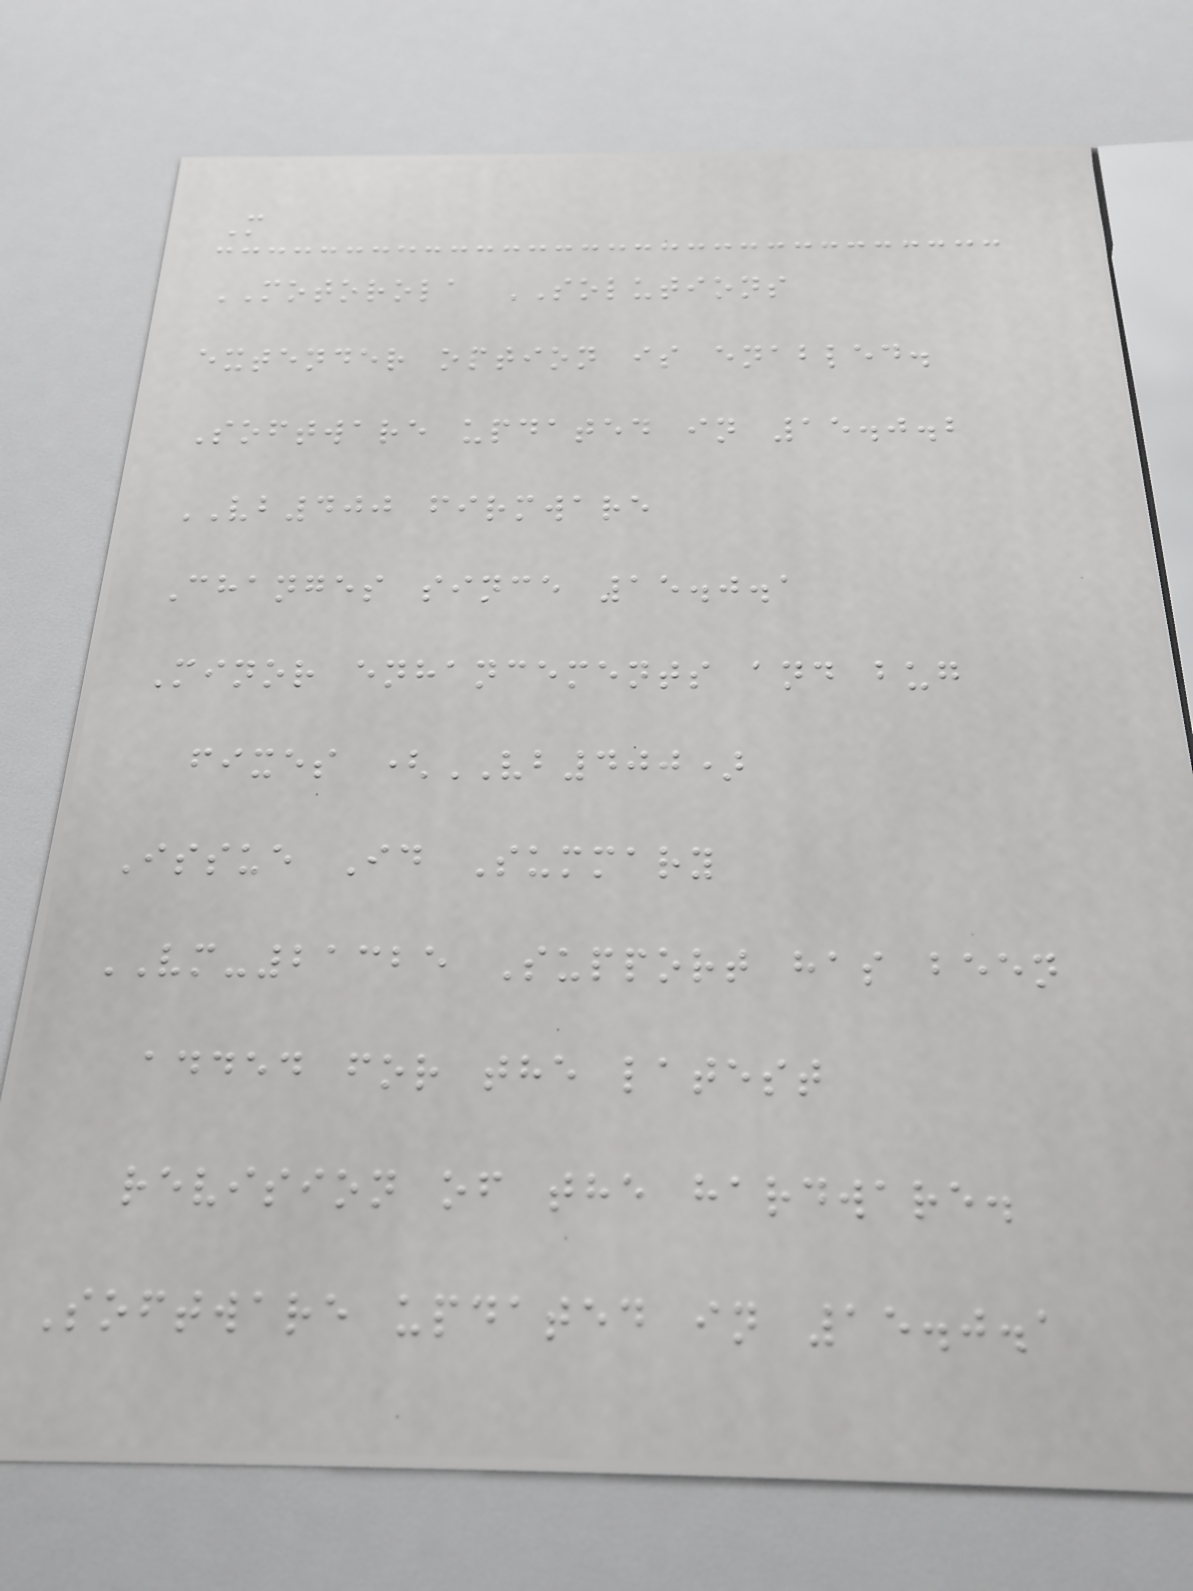M
MOTOROLA SOLUTIONS
extender option is enabled.
Software updated in 15.0.2
VB400 firmware
Changes since 15.0.1
Minor enhancements and bug
fixes (VB400)
Issue Id Summary
VM-21325 Support has been
added for the latest
revision of the hardware.
Software updated in 15.0.1
